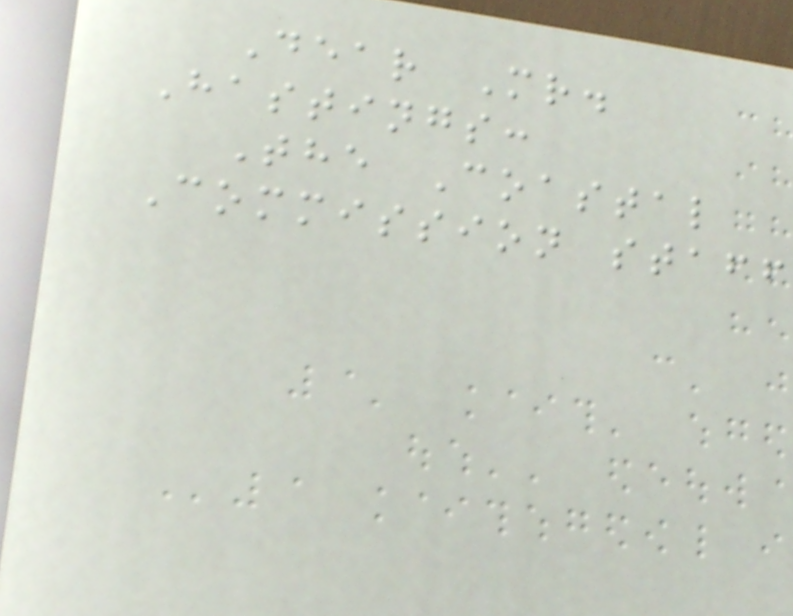Dear Mr.
Hastings:
The Coastal
Commission staff
